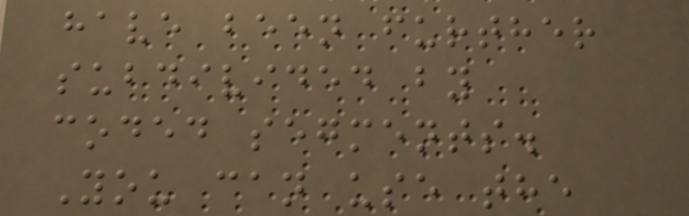have been further
subdivided by
coded segments.
You can use the
